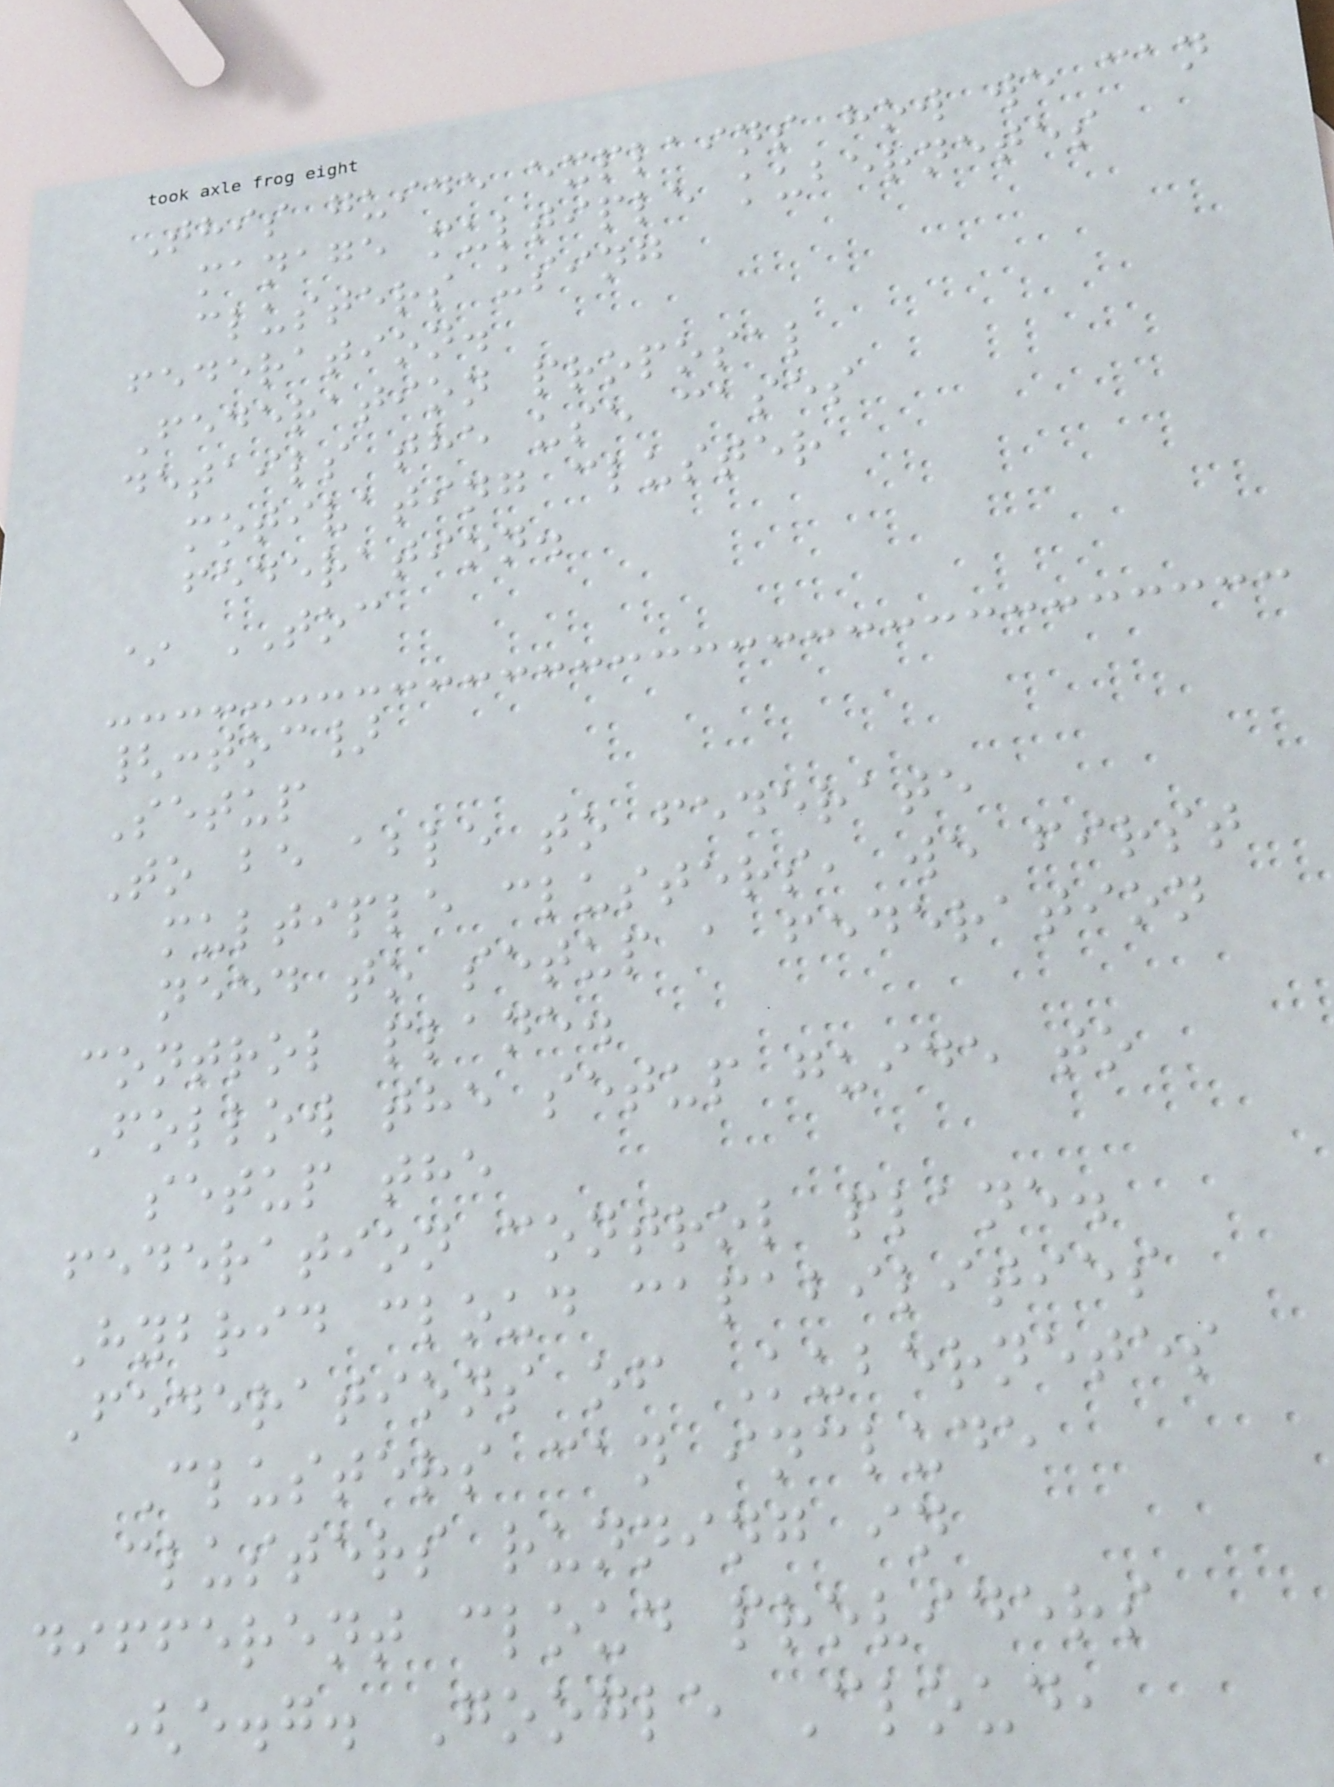This guide explains how we can
manage multiple kubernetes
clusters using
federation.
Federation proposal
details the use cases
motivating cluster
federation.
* TOC
{:toc}
Setup
To be able to federate
multiple clusters, we first
need to setup a federation
control plane.
Follow the setup guide to
setup the
federation control plane.
Hybrid cloud capabilities
Federations of Kubernetes
Clusters can include
clusters running in
different cloud providers
(e.g. Google Cloud,
